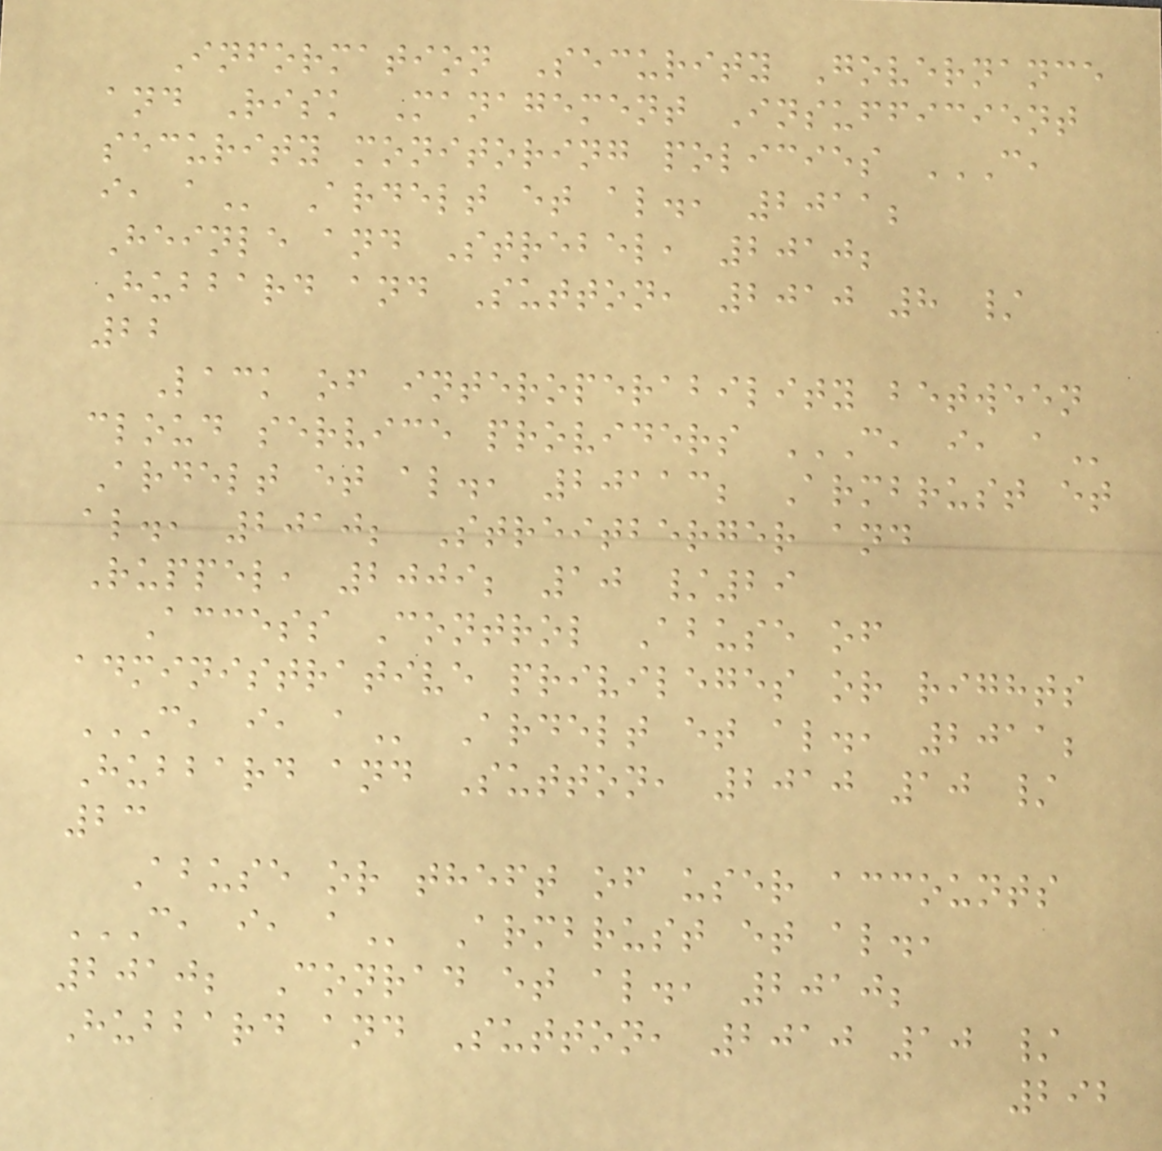Information Security Governance
and Risk Management Insufficient
security monitoring policies C,
I, A Ardelt et al., 2011;
Heinle and Strebel, 2010;
Hubbard and Sutton, 2010 8 /
22
Lack of interoperability between
cloud service providers C, I, A
Ardelt et al., 20113; Armbrust et
al., 2010; Streitberger and
Ruppel, 2009; 10 /29
Access Control Abuse of
administrative privileges or rights
C, I, A Ardelt et al., 2011;
Hubbard and Sutton, 2010 10 /
23
Abuse or theft of user accounts
C, I, A Armbrust et al.,
2010; Conrad et al., 2010;
Hubbard and Sutton, 2010 10 /
292
